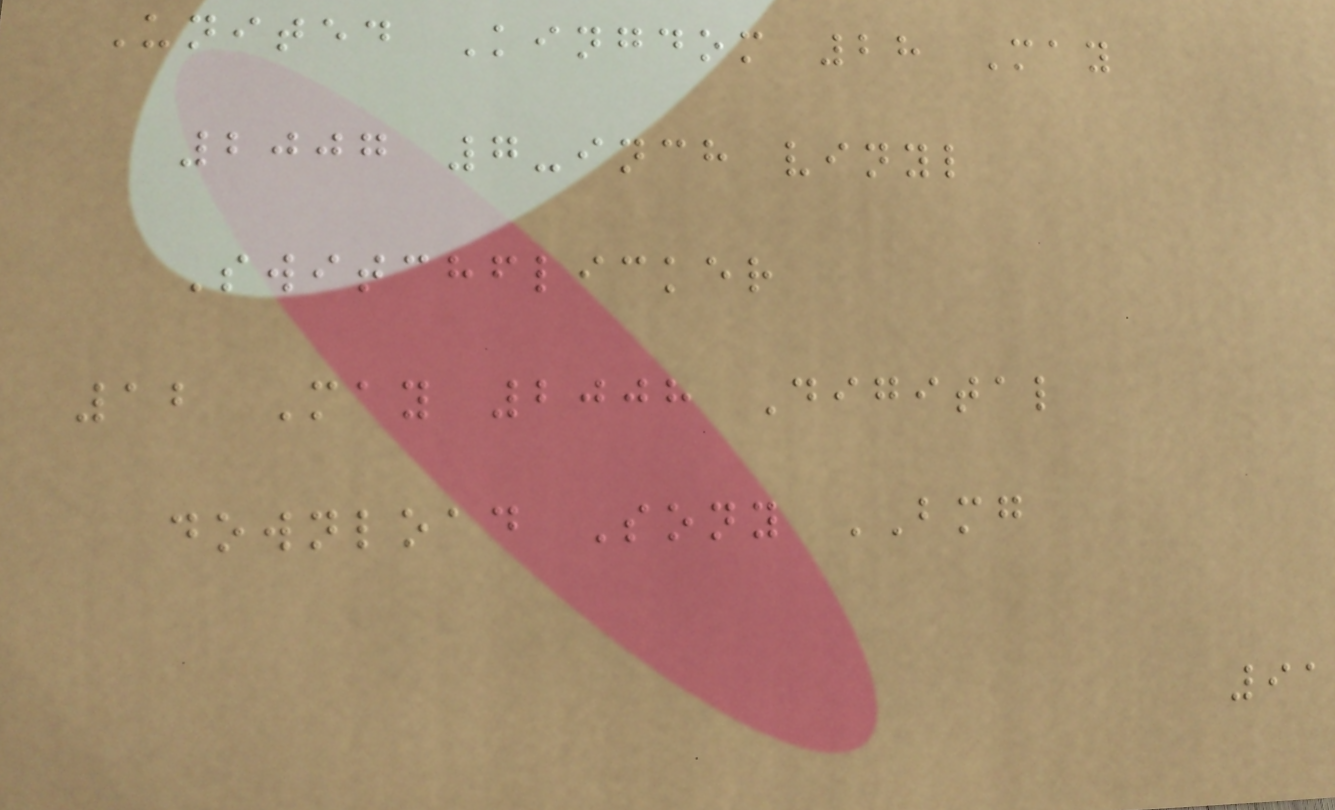United Kingdom 28 May
2007 7-inch vinyl
Switchflicker
12 May 2008 Digital
download Sony BMG
91
